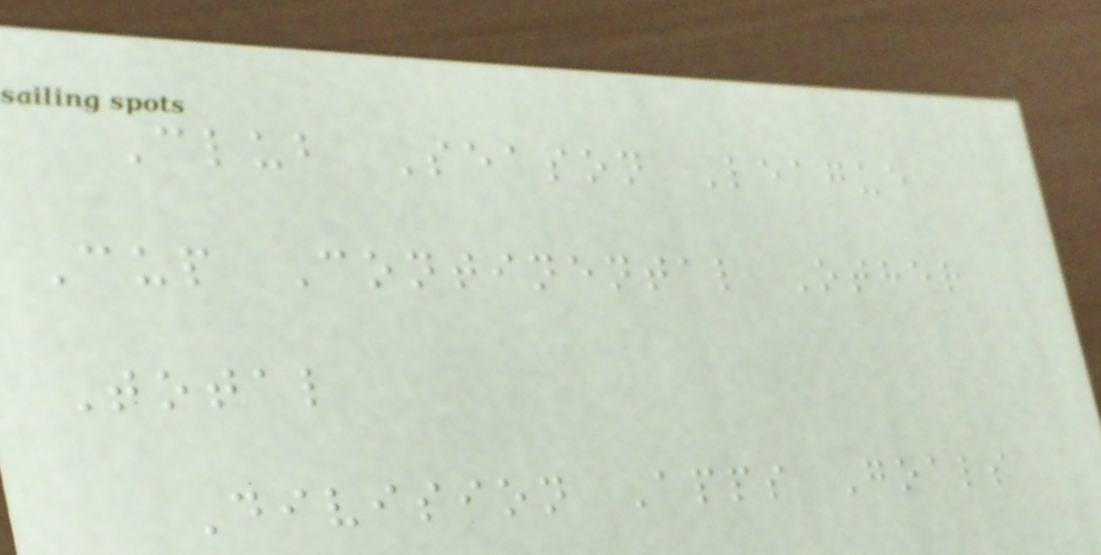Club Season League
Cup Continental Other
Total
Division Apps Goals
